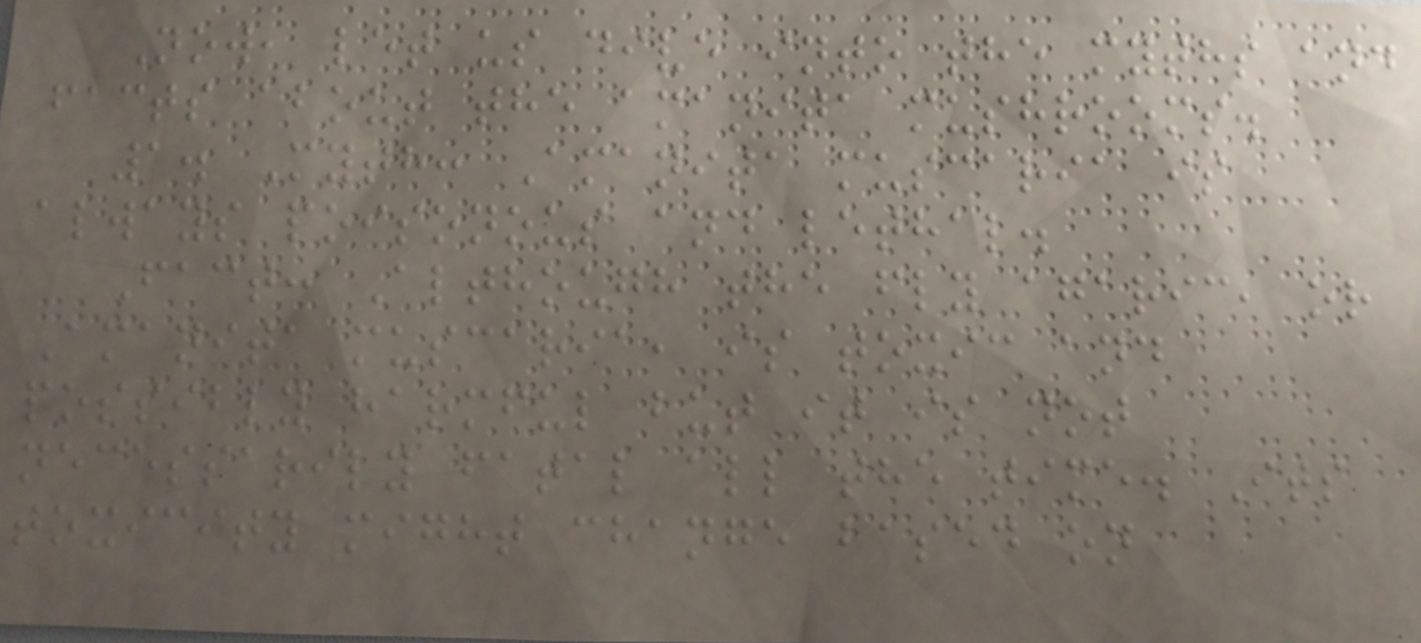Now, let us dive into the myths and
facts about the amanita mushrooms.
1. Myth: Amanita muscaria is
always poisonous and lethal.
Fact: Although the fly agaric, or
Amanita muscaria, is toxic and
possibly harmful but it is not
necessarily fatal all the time. Its
toxicity might change based on
